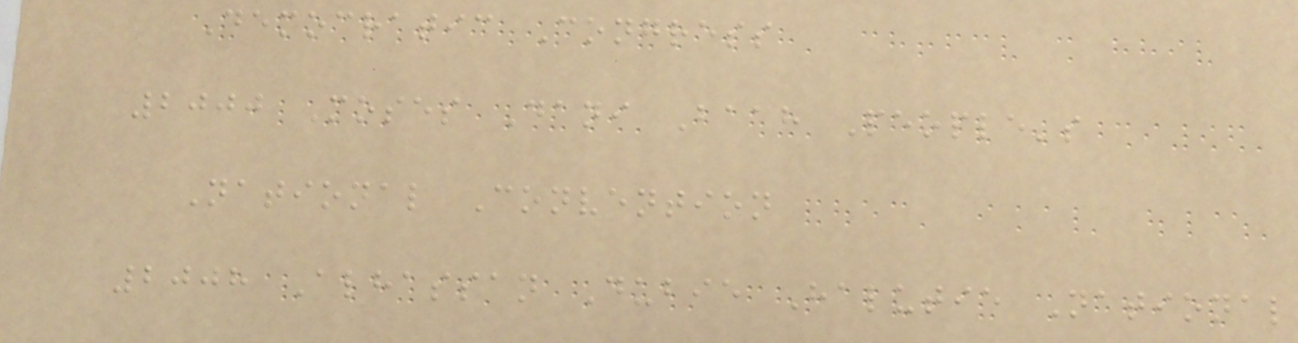Democratic Congress
2000 Moses Dani Baah People's
National Convention
2008 Alhassan Dubie Halutie National
